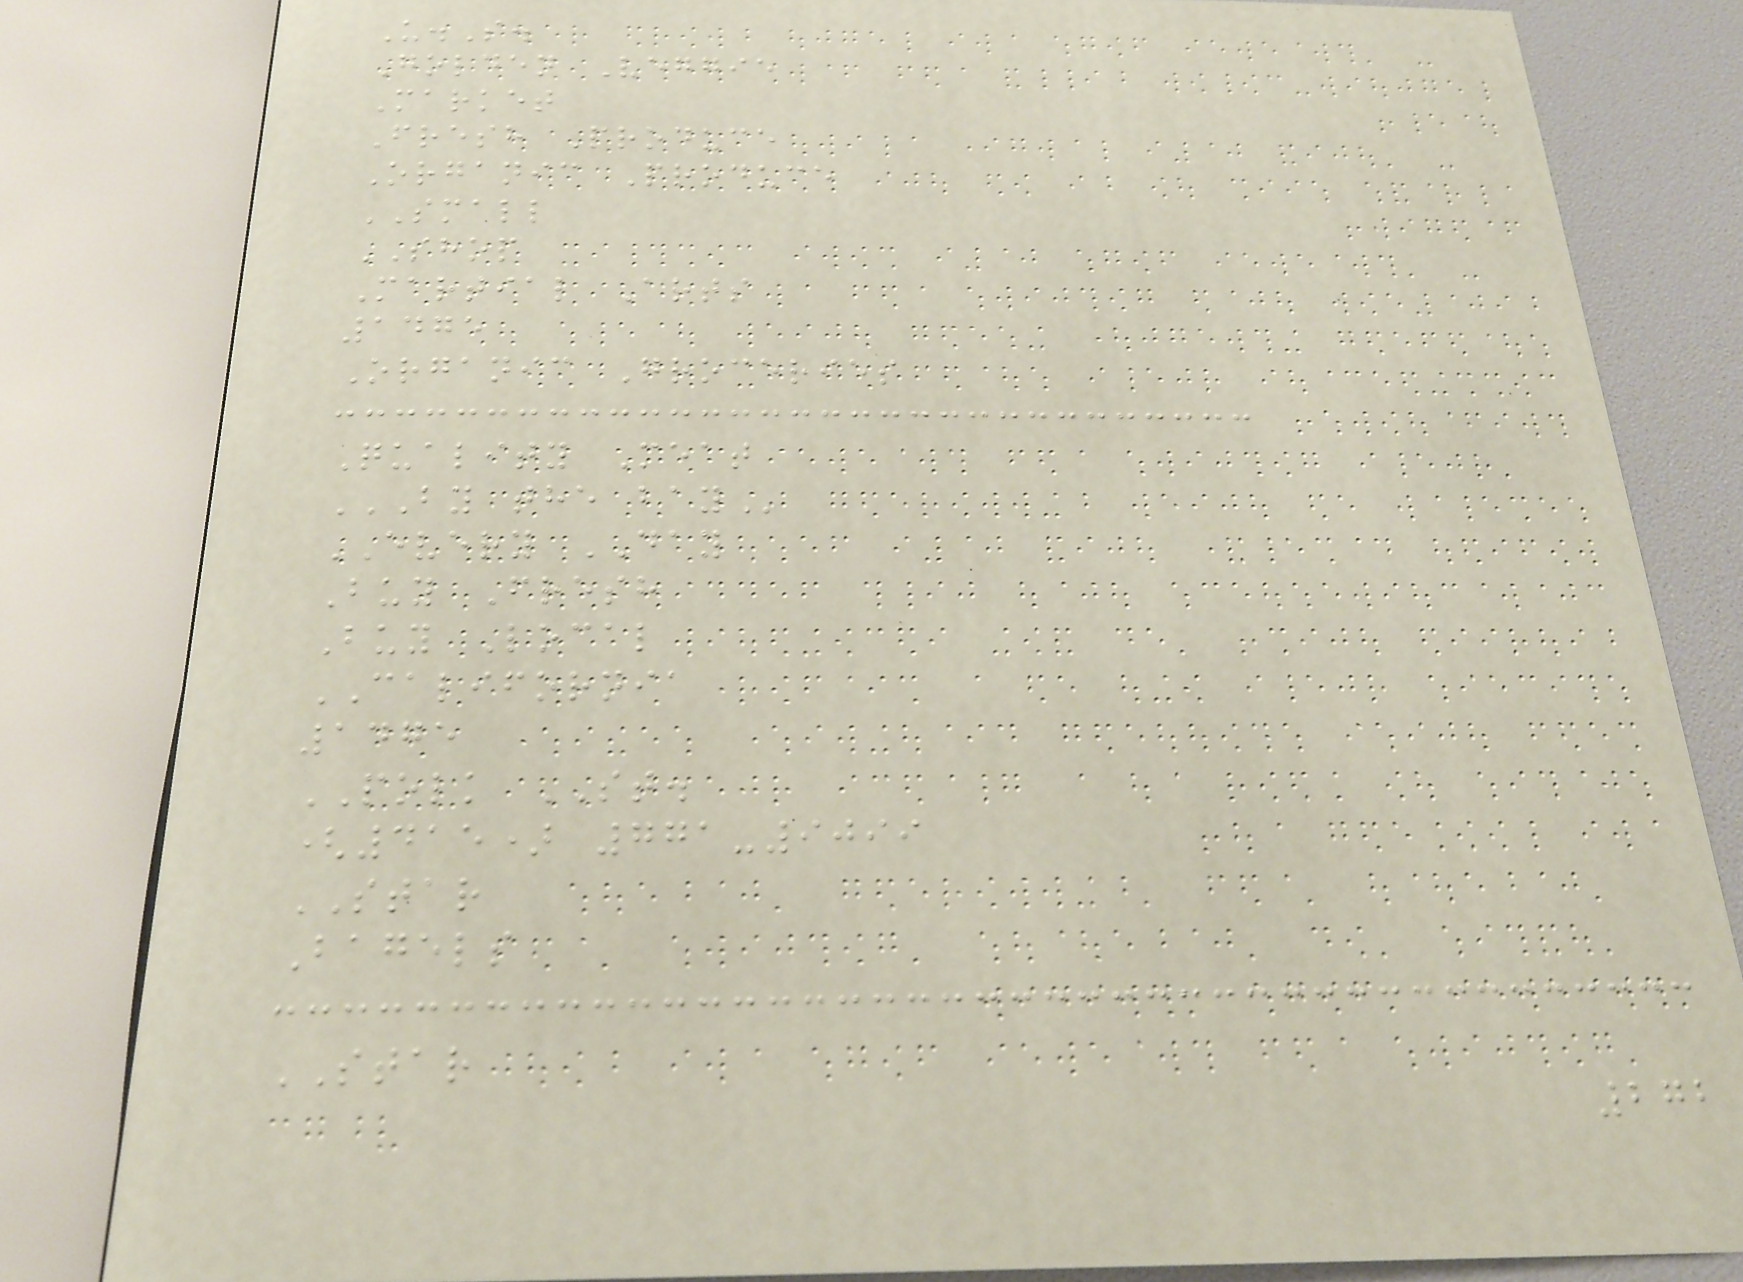U.S.
Golden Veggie
Market
Fresh Produce
Organic Produce
SMALL
SHOP
Martial Arts
1475
Organic Groceries
Quality Meat
BY THE BAY
EVERY DAY
Buy Fresh
Buy Local
CALIFORNIA
1475
POLK ST.
(415) 771-9099
STAR
Bagels
STAR
272
